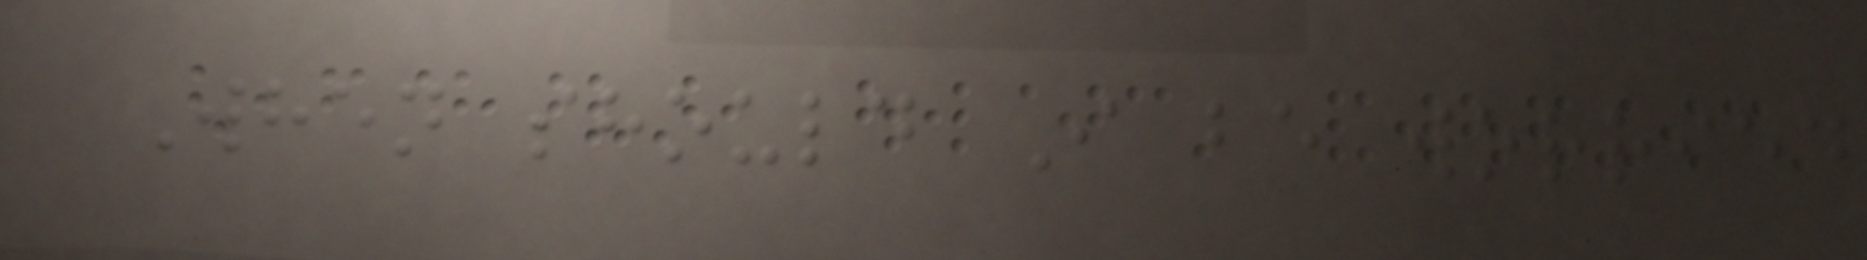When should I be worried
